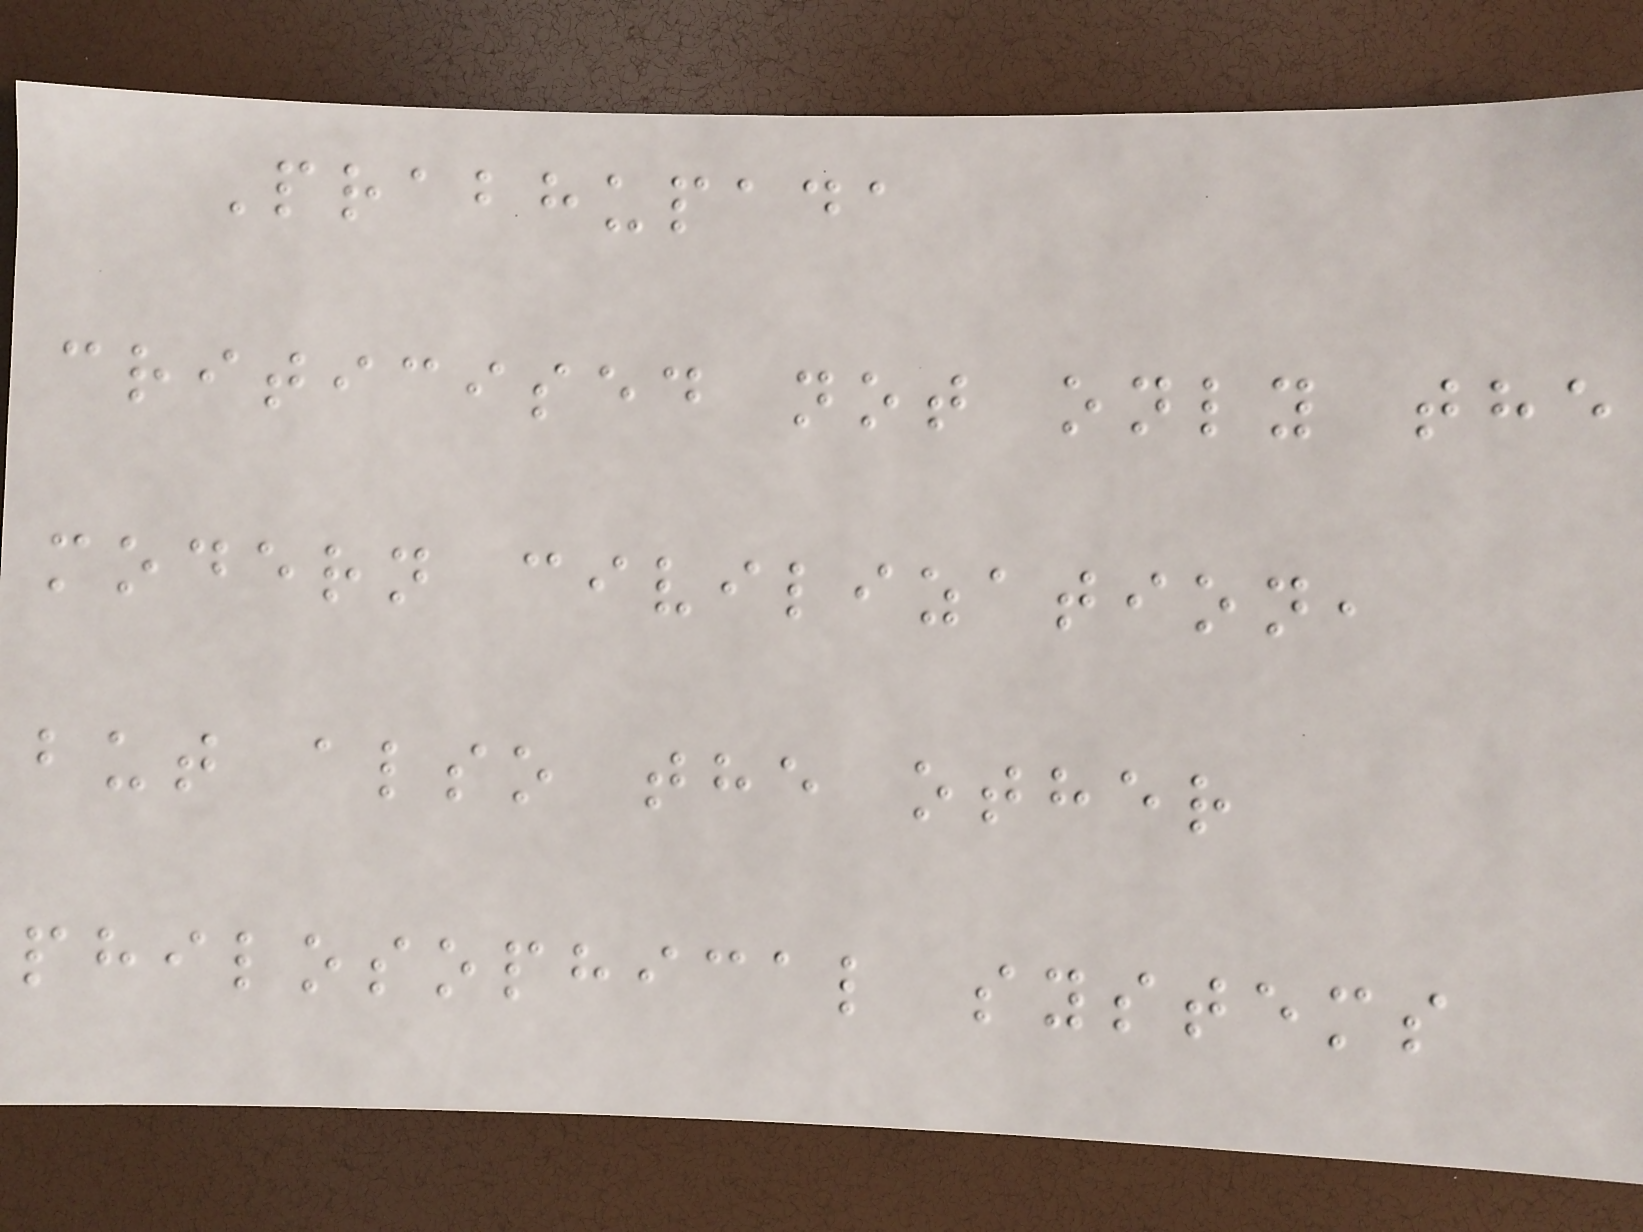Prabhupada
criticised not only the
modern civilization,
but also the other
philosophical systems
